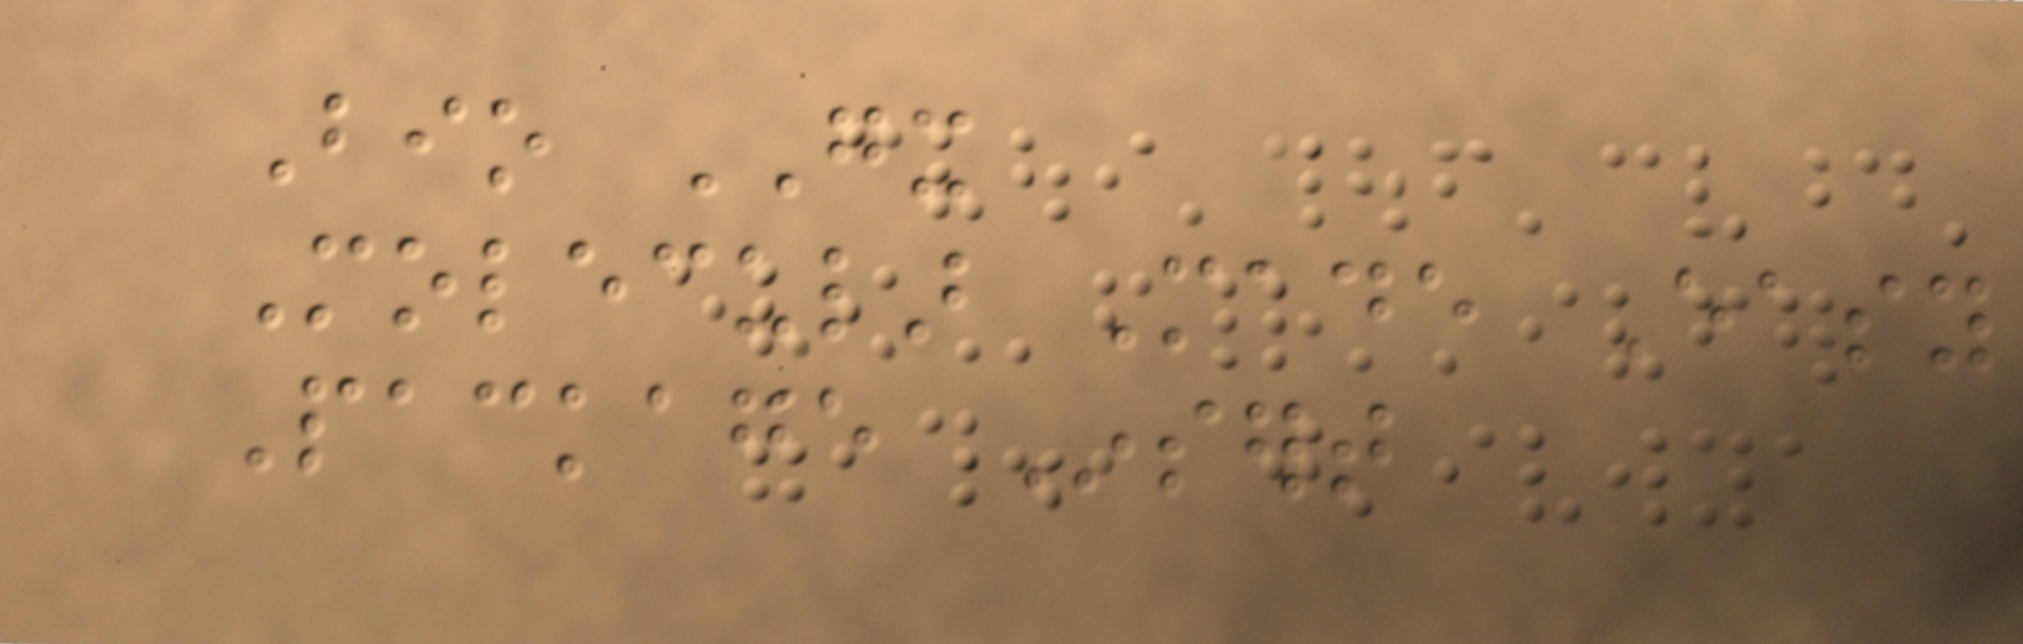Bio GX
Molecular Made Easy
Package Insert
